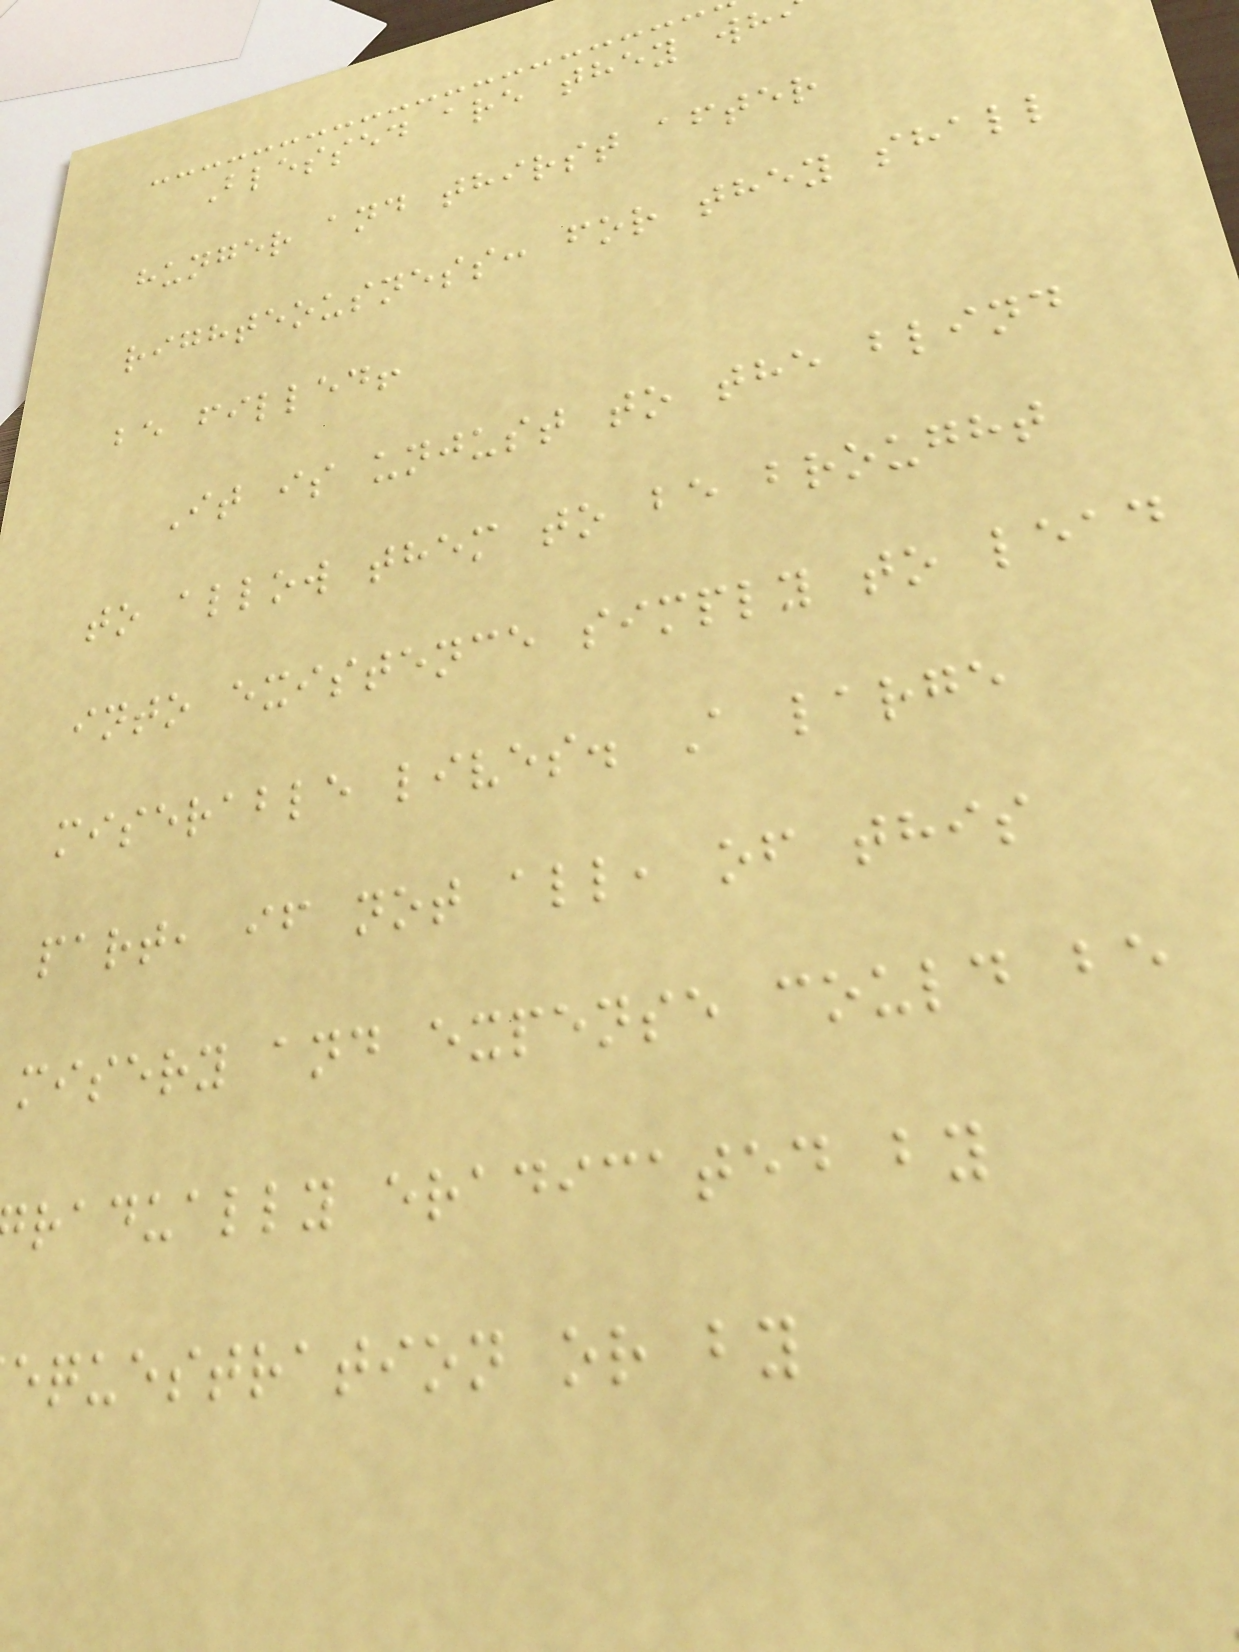Blessed are they wh
hunger and thirst after
righteousness: for they shall
be filled!
It is unjust to the blind
to allow them to be brought
into existence simply to lead
miserable lives. A large
part, if not all, of this
misery and expense could be
radually eradicated by
equestration or by
